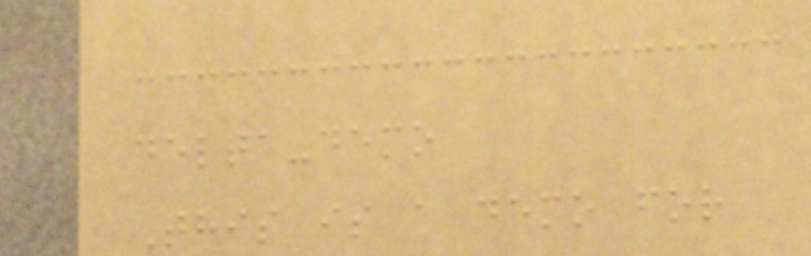delta-demo
This is a demo for
